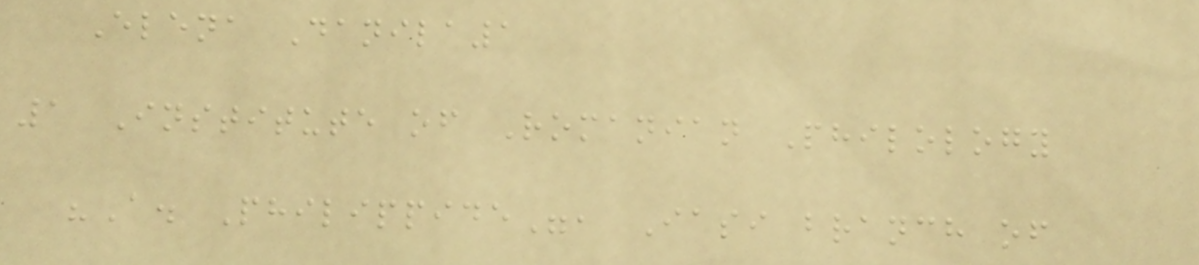Elena Danila1
1 Institute of Romanian Philology
"A. Philippide", Iasi branch of
